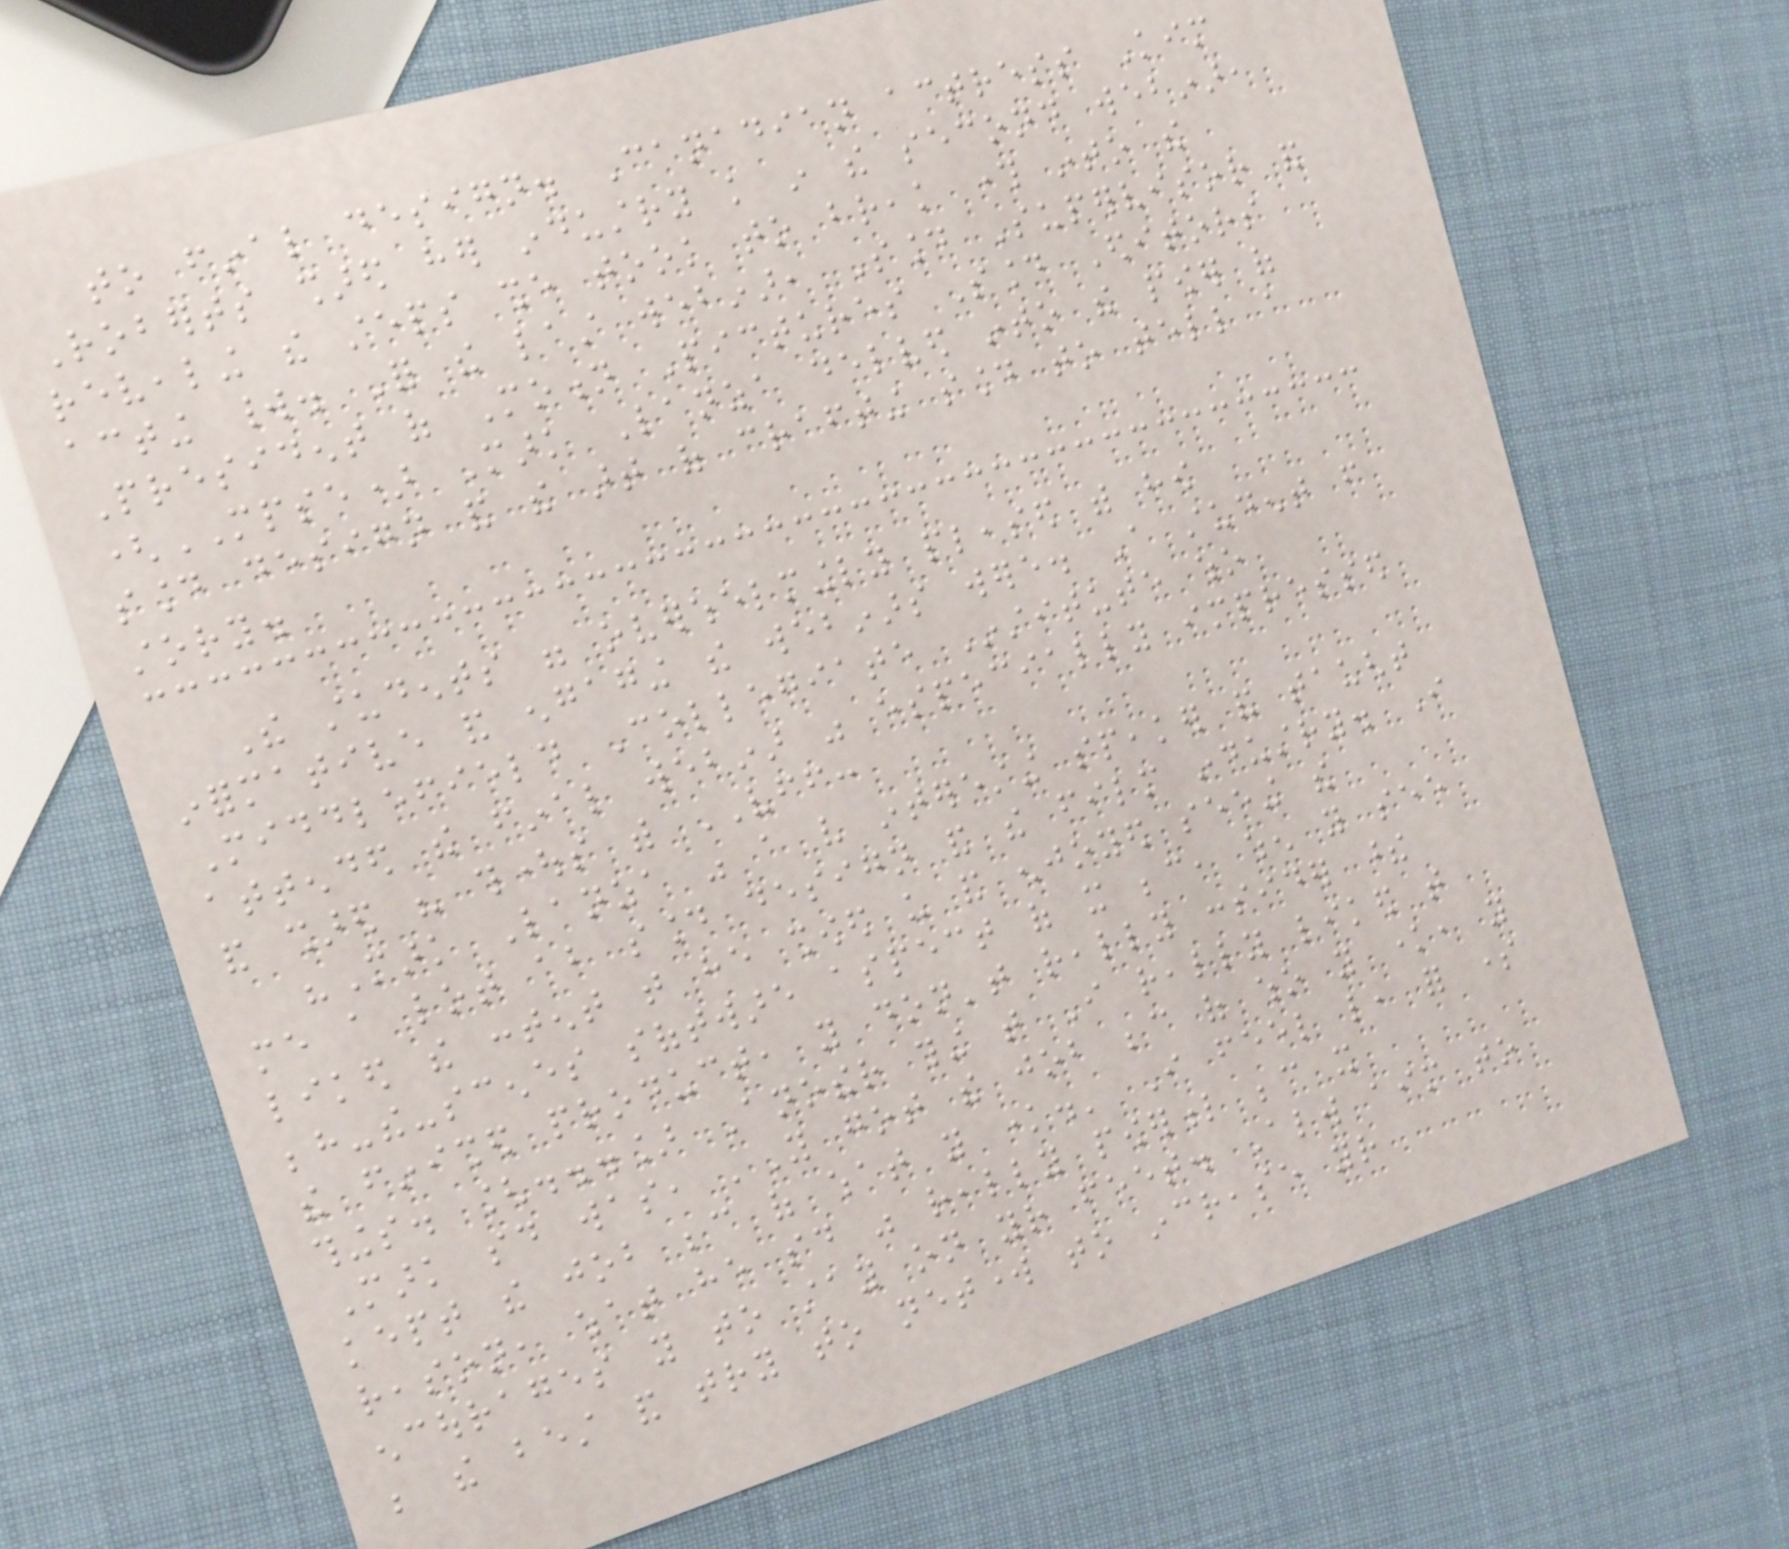to final design. Canadian actress Kim
Roberts shared her industry knowledge in the second webinar,
revealing the steps she took to break through into the
acting world. For the last webinar, Sound Supervisor and
President of Motion Pictures Sound Editors
(MPSE) Mark Lanza delved into the power of
sound design and the art of crafting sound to tell a
story.
The students were overwhelmingly pleased with how
informative and engaging the webinars were. A student from
Middlefield Collegiate Institute who
attended the final webinar was especially impressed
and shared his thoughts with VFF:
"Mark Lanza was a very interesting speaker and taught
me a lot about sound design and the film industry. I
liked the content that he showed us and enjoyed seeing the
behind-the-scenes software aspect of it because, when you see
the finished product, you don't really consider these
things. [...] Another thing that I really liked that
Mark said was, 'You got the job because of who you know, you
kept the job because of what you know.' I feel like, for some
reason, what he said was really powerful because it
encourages you to stay on your feet. Always aim to
be the best and try to network to increase your
